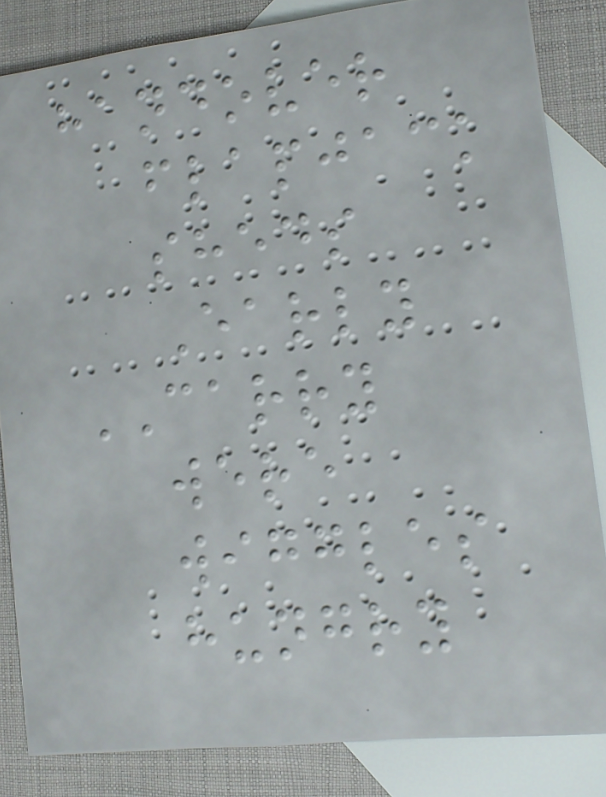handover
flapjack
sheds
Early
CARRY
were
wiggles
hungry
